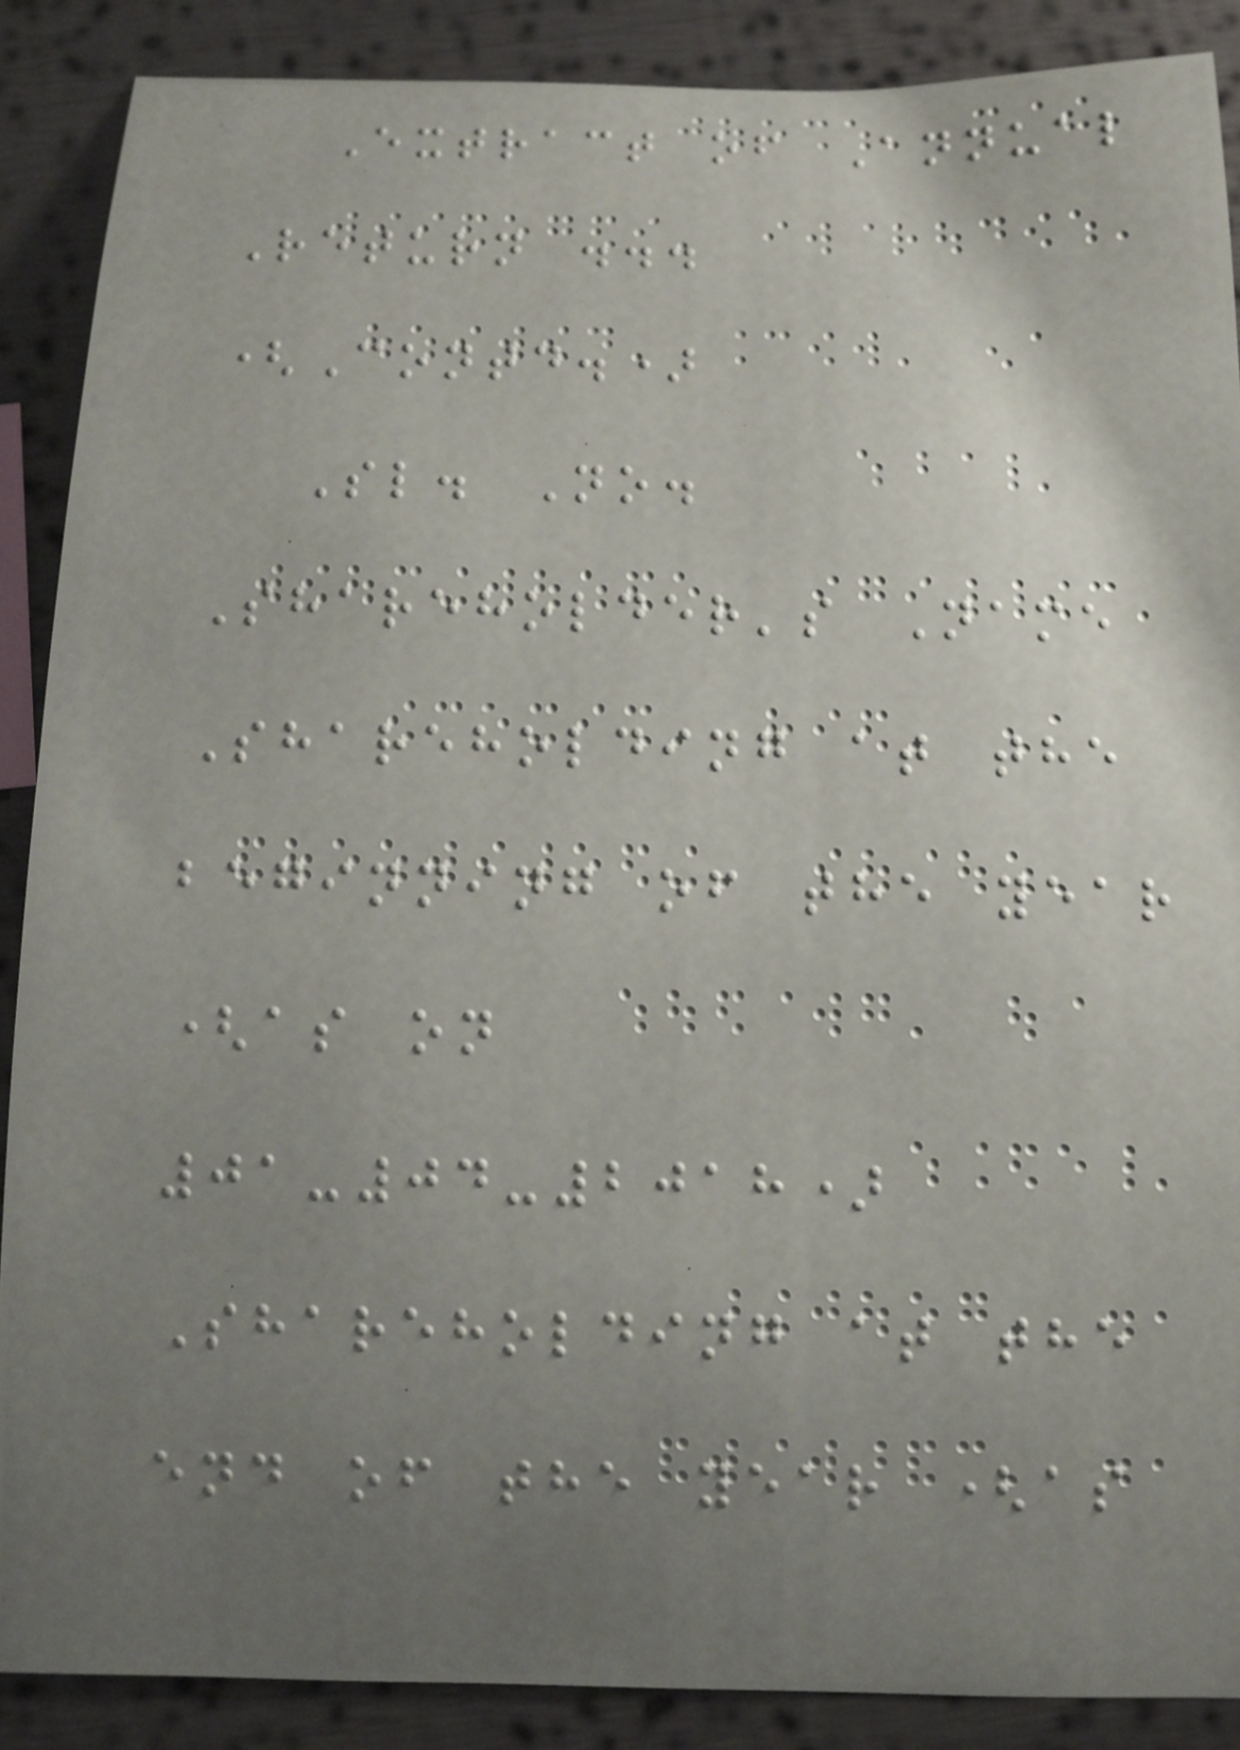Extract of Annual
Return ...
(Contd.)
Sl. No.
Shareholder's Name
Shareholding at the
beginning of the year
(as on
01-04-2018)
Shareholding at the
end of the year (as
